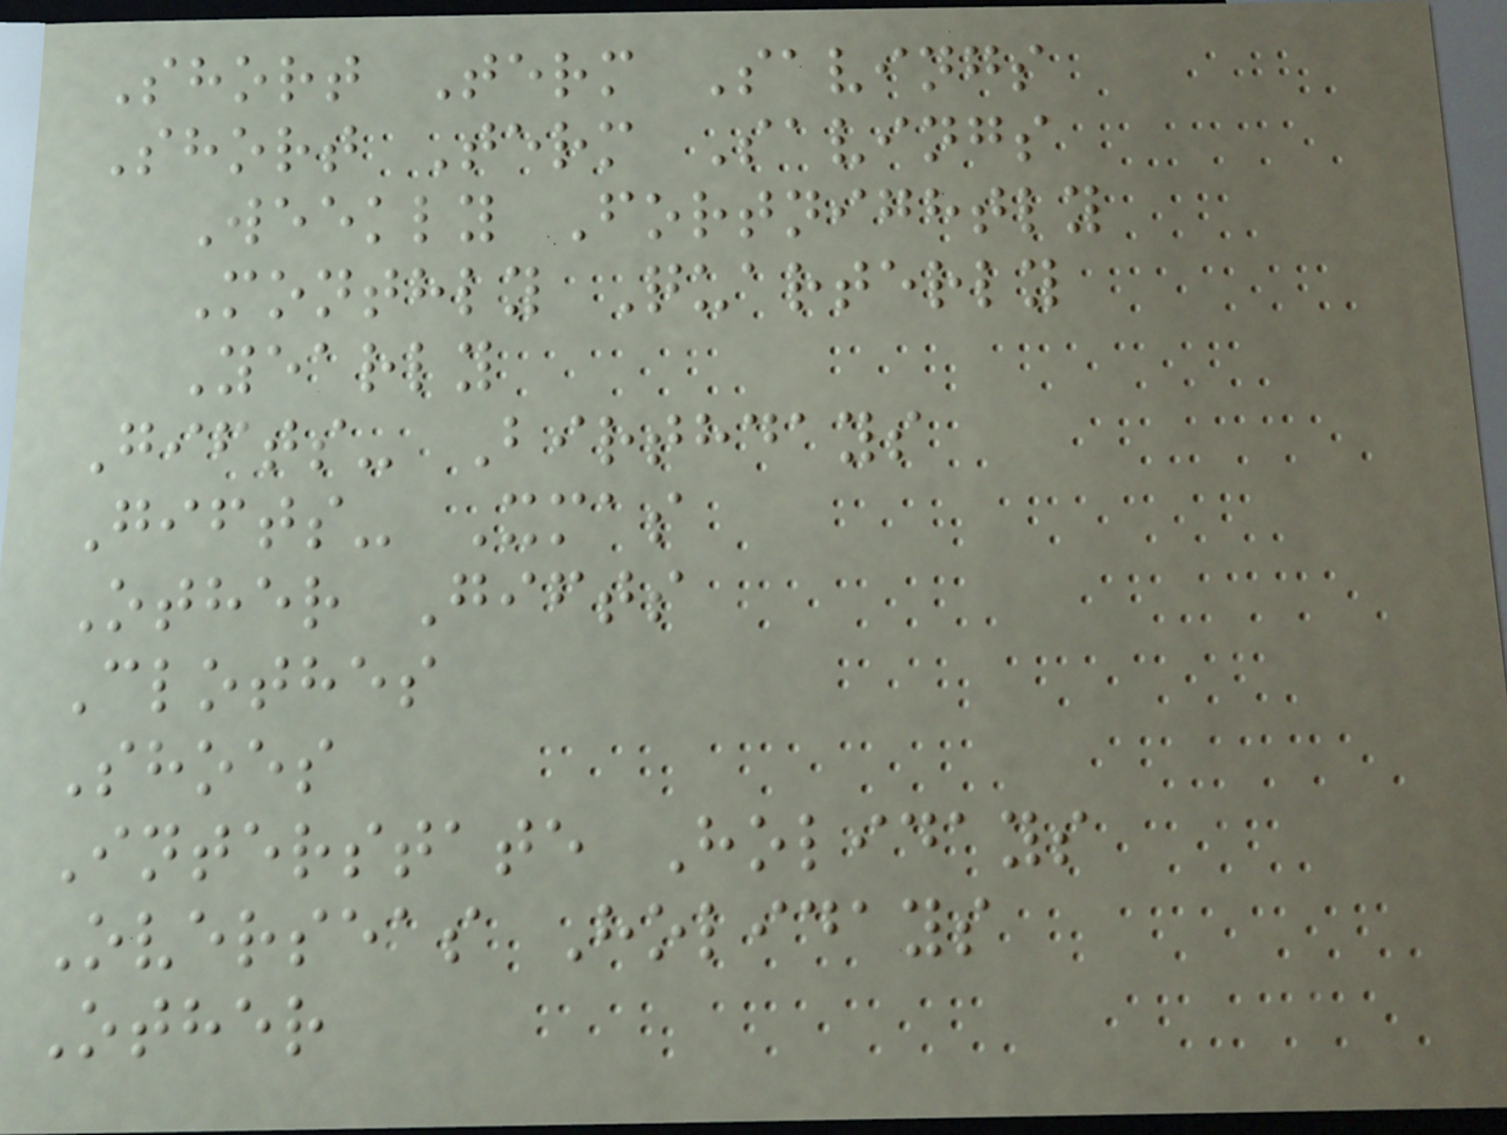Short Term Savings
Short Term Savings
Weekly Fortnightly
Monthly Quarterly
Yearly
Gifts- Birthdays
Gifts- Xmas
Other Gifts
Clothes
Shoes
Interstate Holidays
Overseas Holidays
Other
